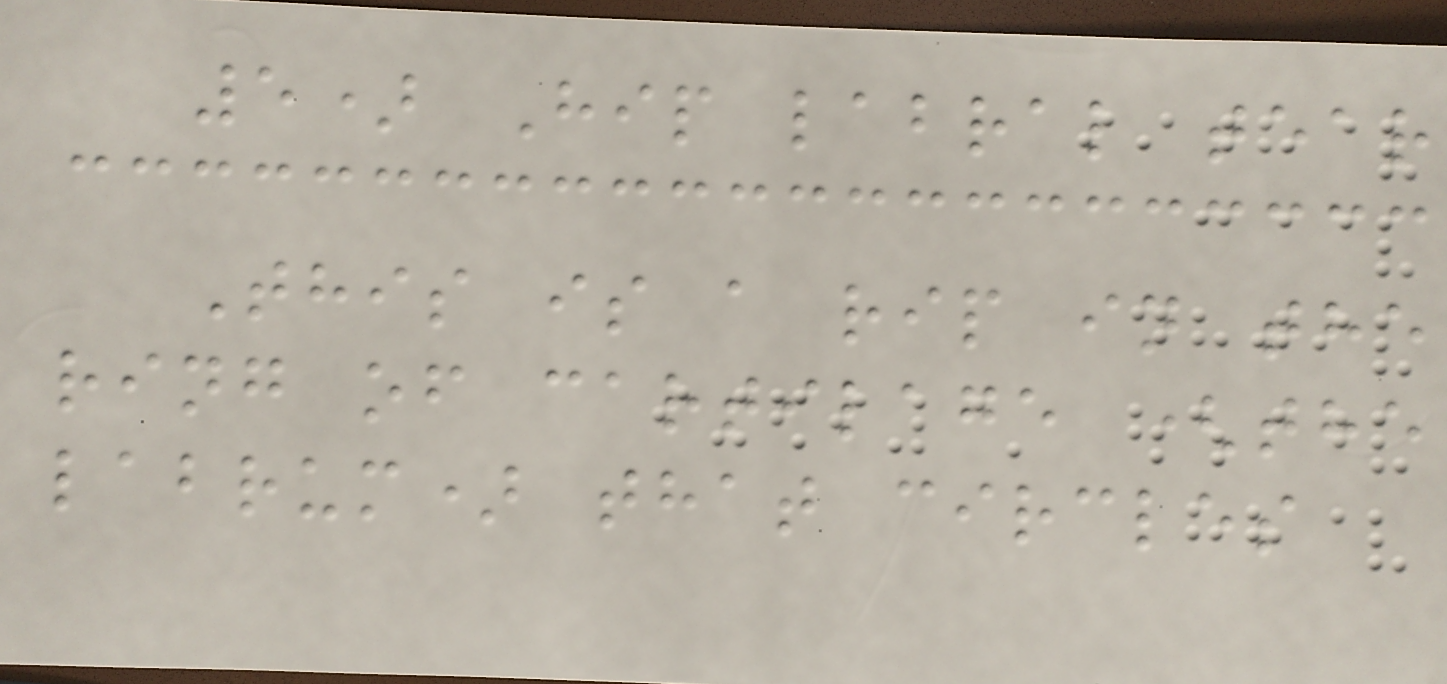5) Hip labral tear
This is a rip in the
ring of cartilage (the
labrum) that circles
